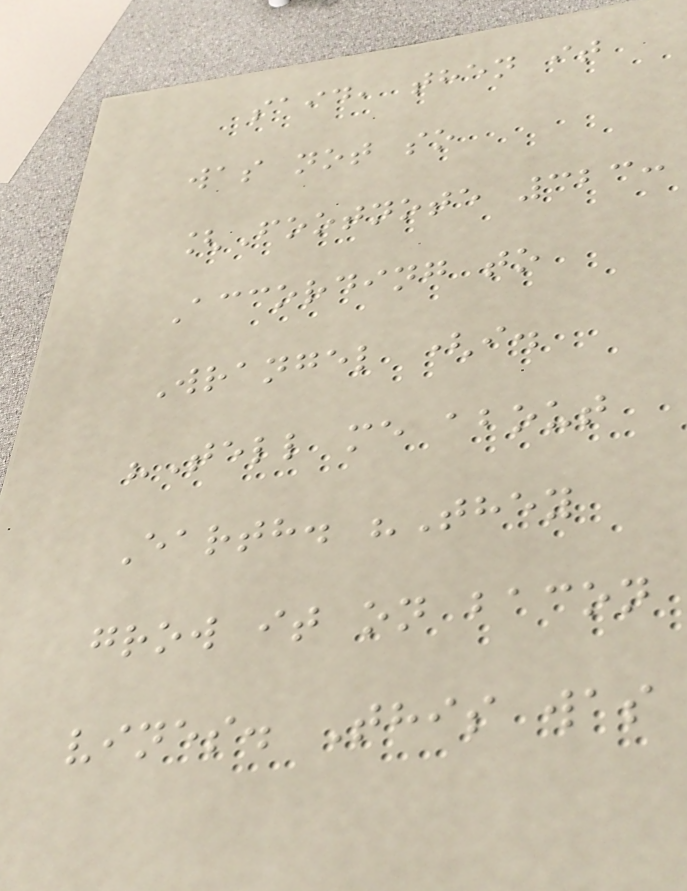said, then it
was not so
[Footnote 323:
According to
Wrangel (i.
"Tell me about
Earth. "They
grow it on bacon
vines. This was
